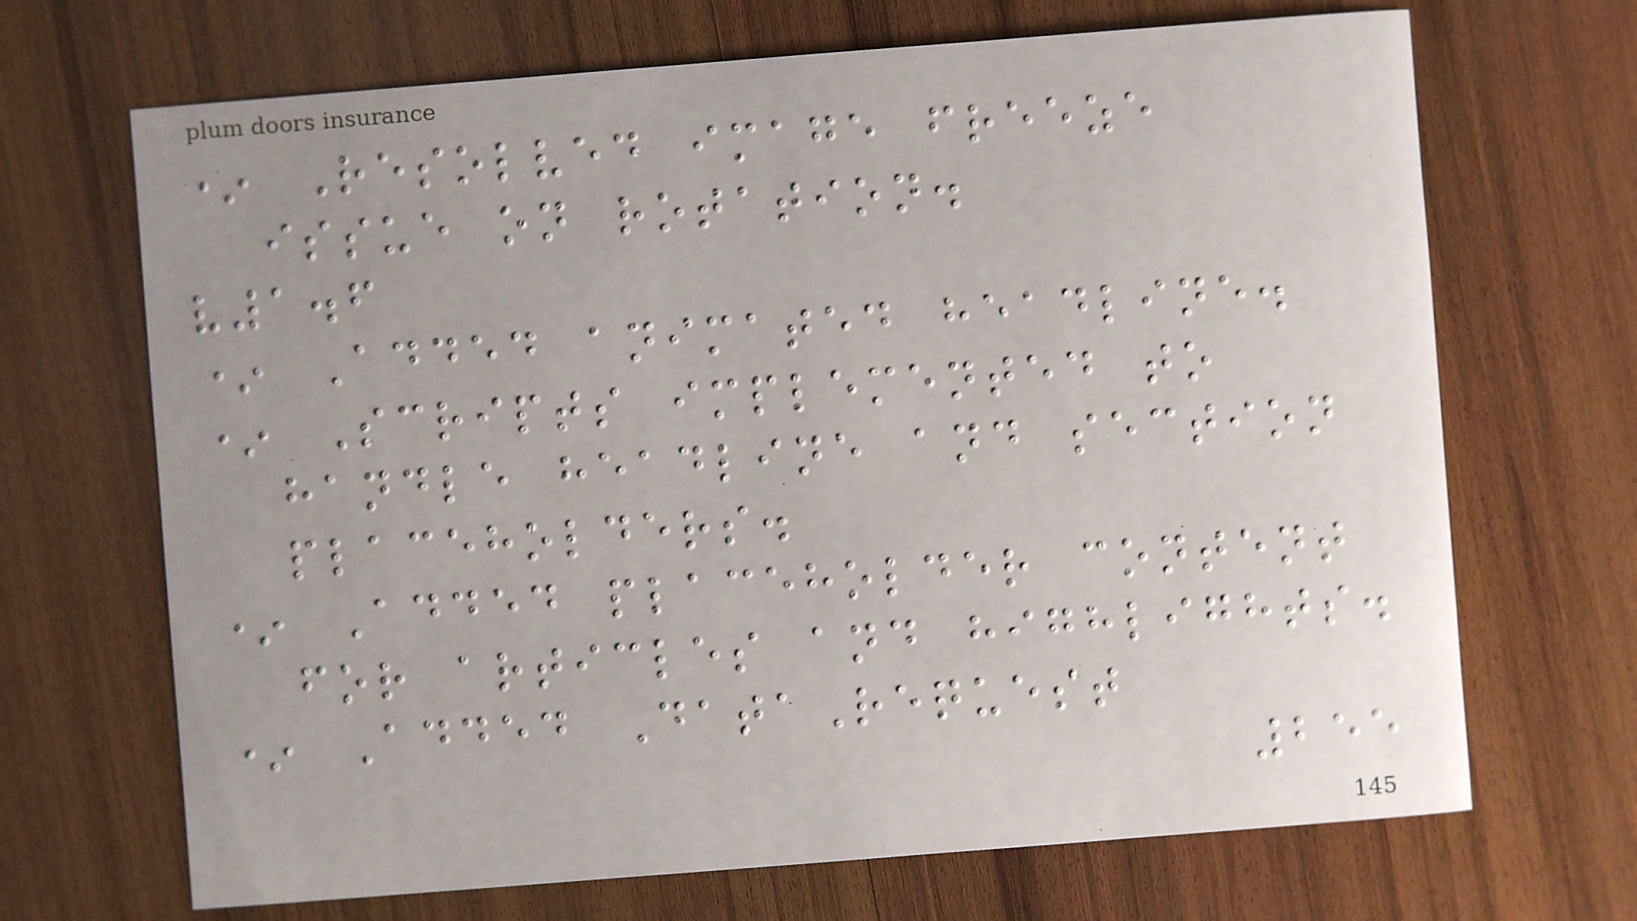* Resolved image freeze
issue on rotation.
v1.6
* Added animated headline.
* Scripts implemented to
handle headline and section
placeholders.
* Added placeholder content
for articles and highlights.
* Added DataRequest
255
